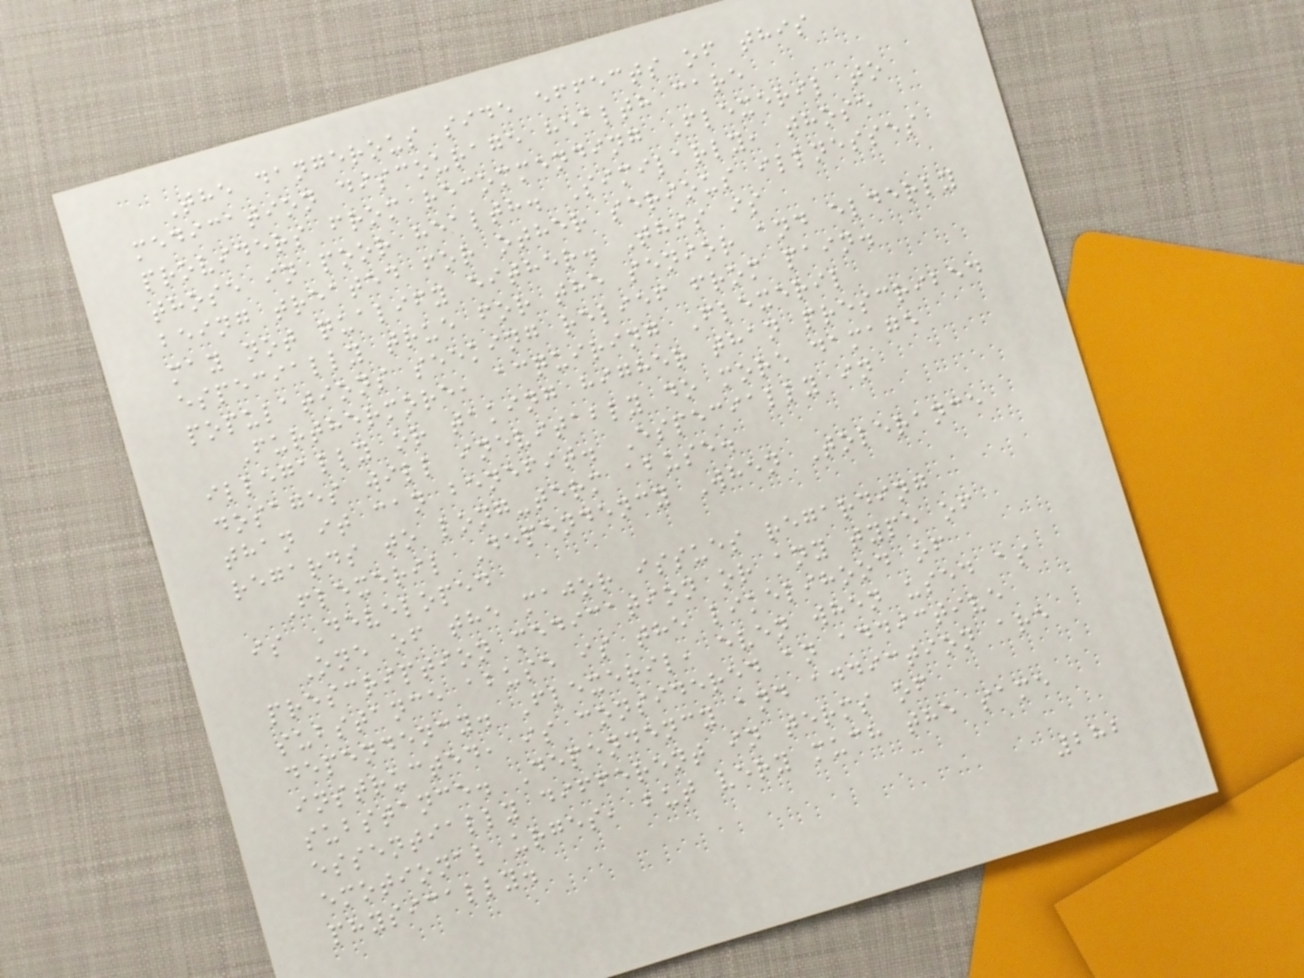The dangerous side effects of this
medication discourage health care
providers from recommending Flexeril to
those in poor health. Similarly, those
being treated for other serious illnesses
may not qualify either. This is
especially true for the senior and elderly
populations seeking relief from pain.
Furthermore, acquiring Flexeril
illegally or taking higher than prescribed
dosages will inevitably do more damage
than it can benefit. Especially in
regards to long-term abuse.
Flexeril Dependency When Tolerance
is Developed
One of the major issues regarding
prescription medication or any type of
substance abuse is the likelihood of
dependency. Flexeril, even when used as
instructed, is considered an addictive
substance. Dependency and addiction are
essentially different in terms of
emotional urges, but very much the same
physically.
282
